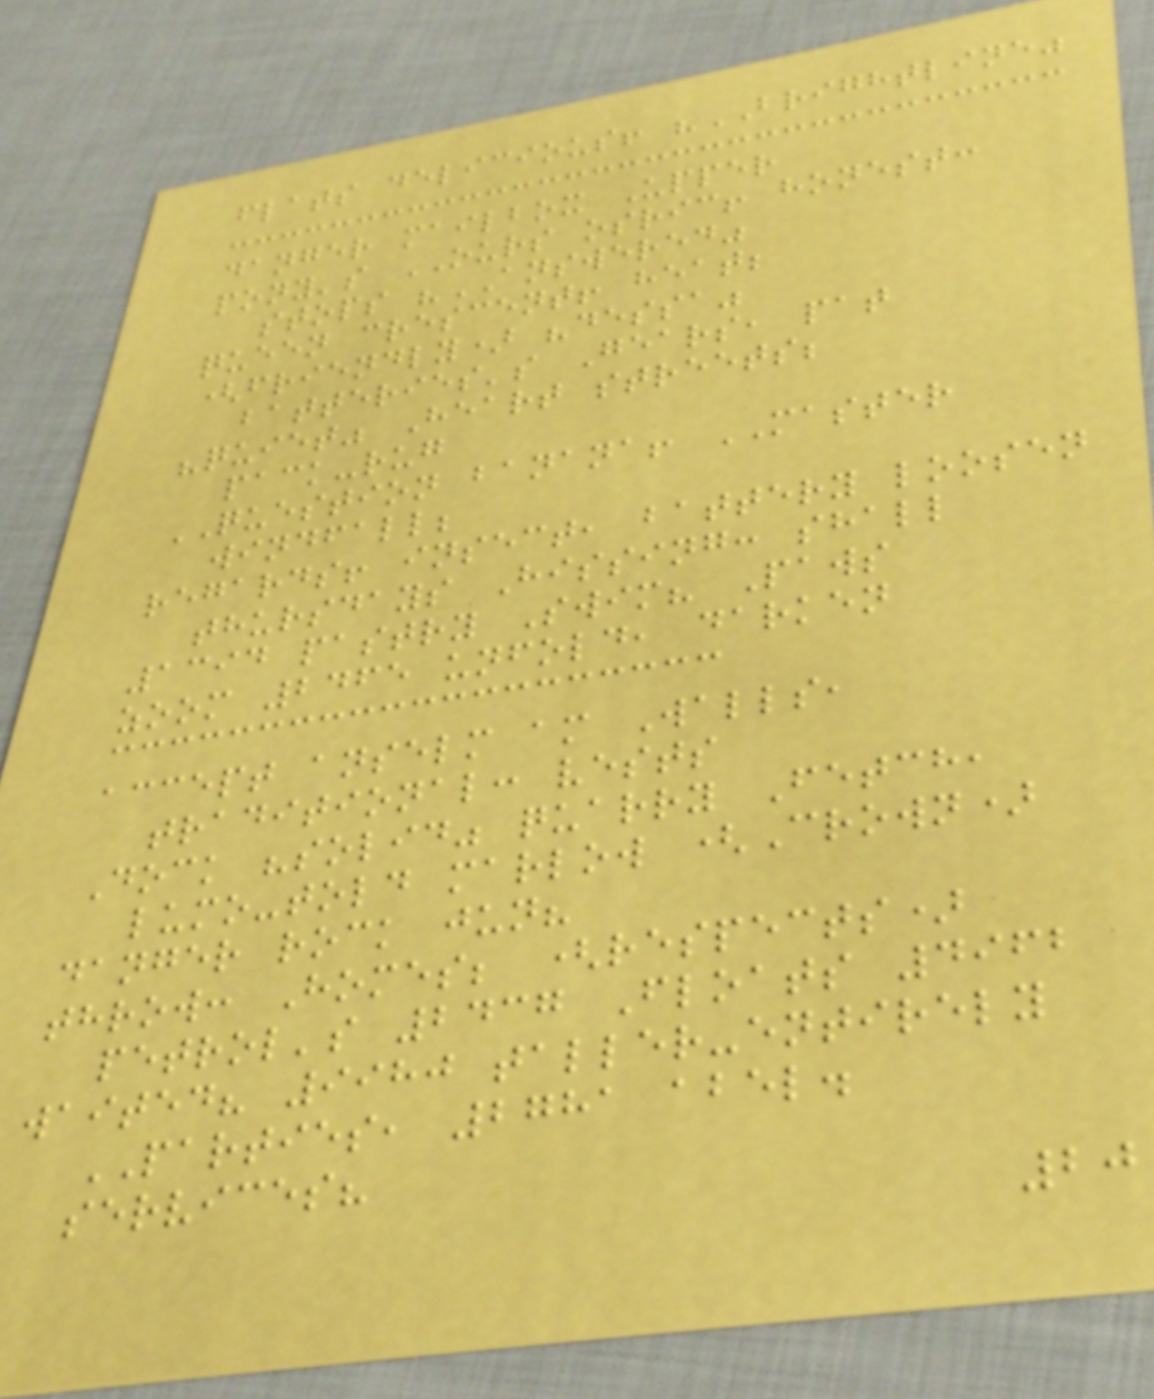flats delicious! "BRIGHTLINE"
danger mailbox Upper
pony's OURS osric! honest:
stops "ANSWERED"
queen crescent! heat;
(friendly) "dessa"
batteries's Gears, pat
"quiet" Heart streets;
pack-rug
QUESTION banana! MASTER
windfall;
regards! insect, battery loosen
thursdays Hissing: shall
1394 pastry Swim? Paws
zoom 2465 unfold, darken
accept anselm am Walls,
traditional: vests
Dock "solid" quarry Fetch,
lumo-told marlow (Crown)
danger rock jun?
throw: Homes; (respects)
petrol's 2437 Floats 4962
waited? 9980 taller-entirely
PARTIES, 2781 abel.
services?
20
